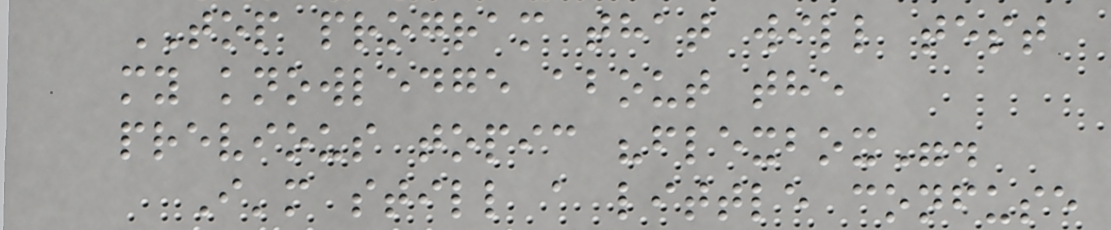TOP program that will test
my knowledge about the
previous topic "flexbox".
I'm still a little confuse
